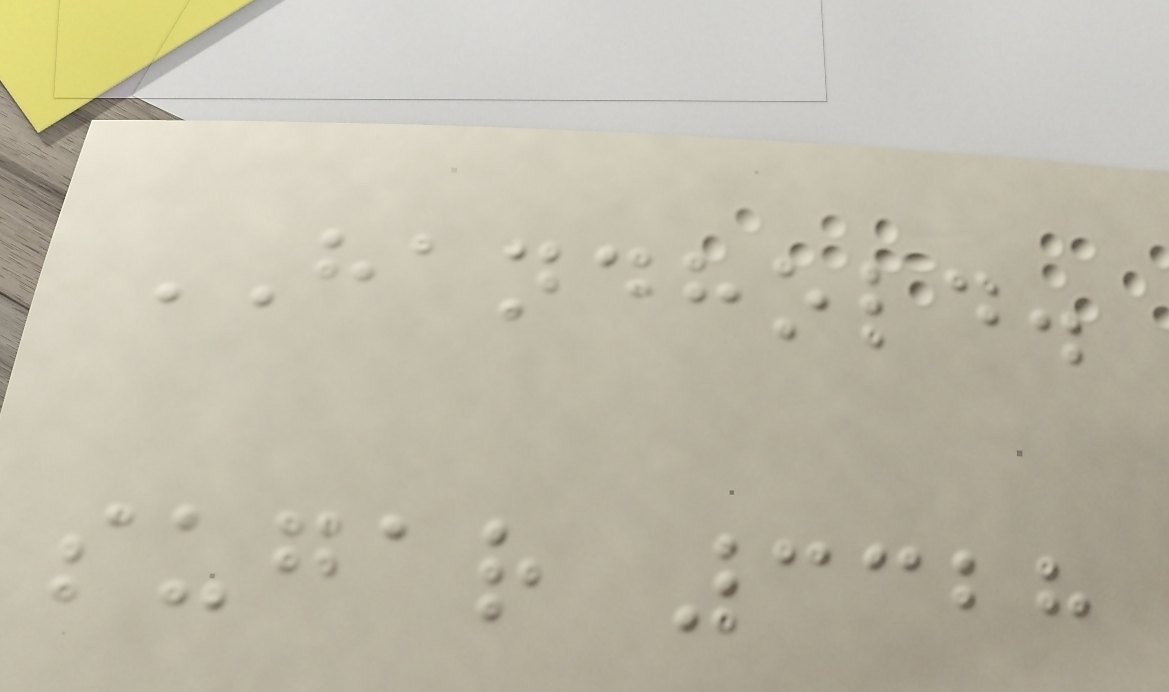HANDHOLD.
sugar 3328
